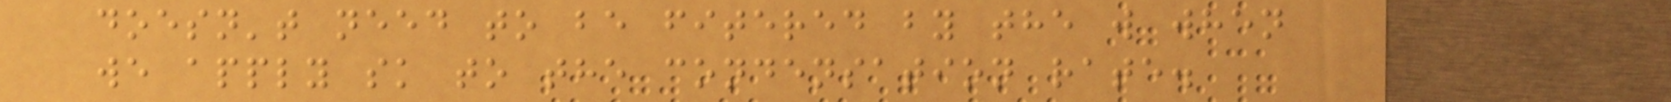doesn't need to be fitered by the w when
we apply sk to the condensation rate.
